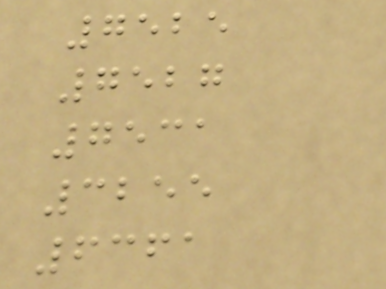7525
7527
7531
3255
6361
